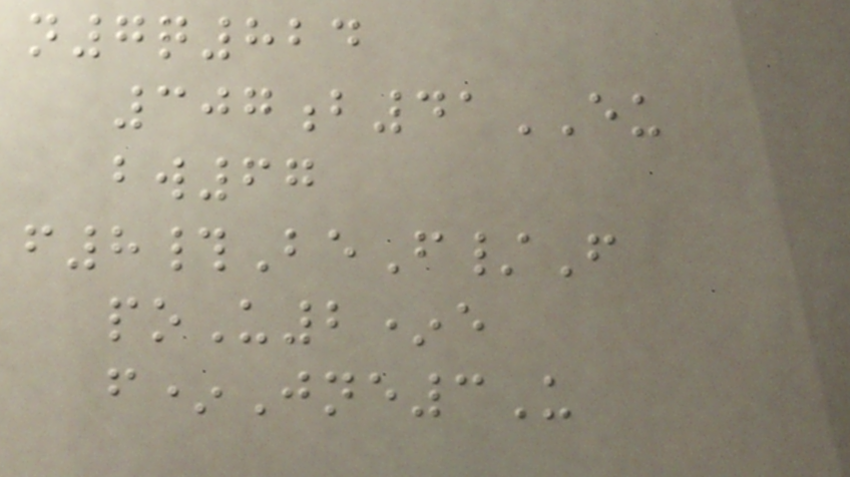n7q824
307b41EU
bw67
f8#BeF/F
poU2*e
f*Jne3U
